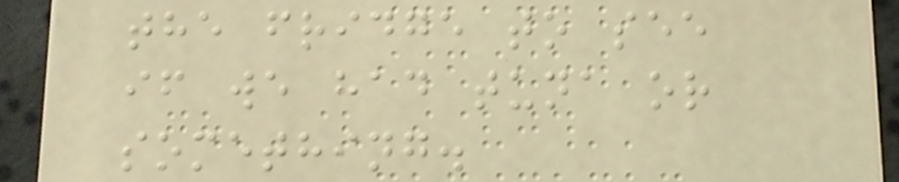the fridge to see
if we had tuna or
something.
